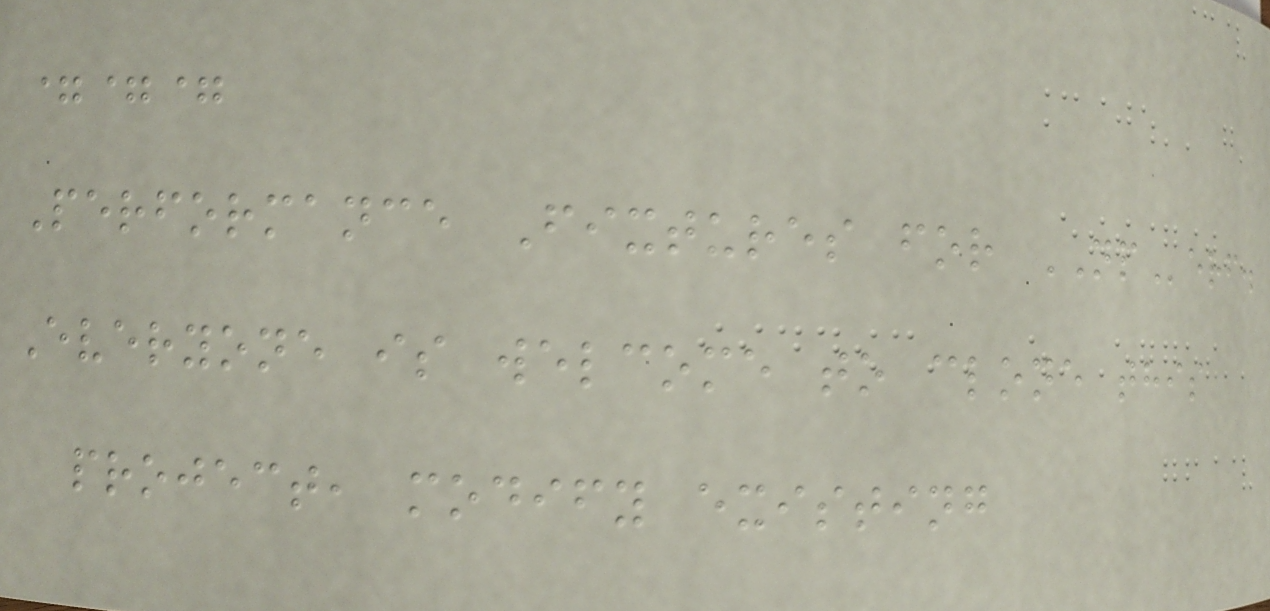===
Performance Fixtures for NPerf.
Everyone is welcome to clone this
project, modify existing
